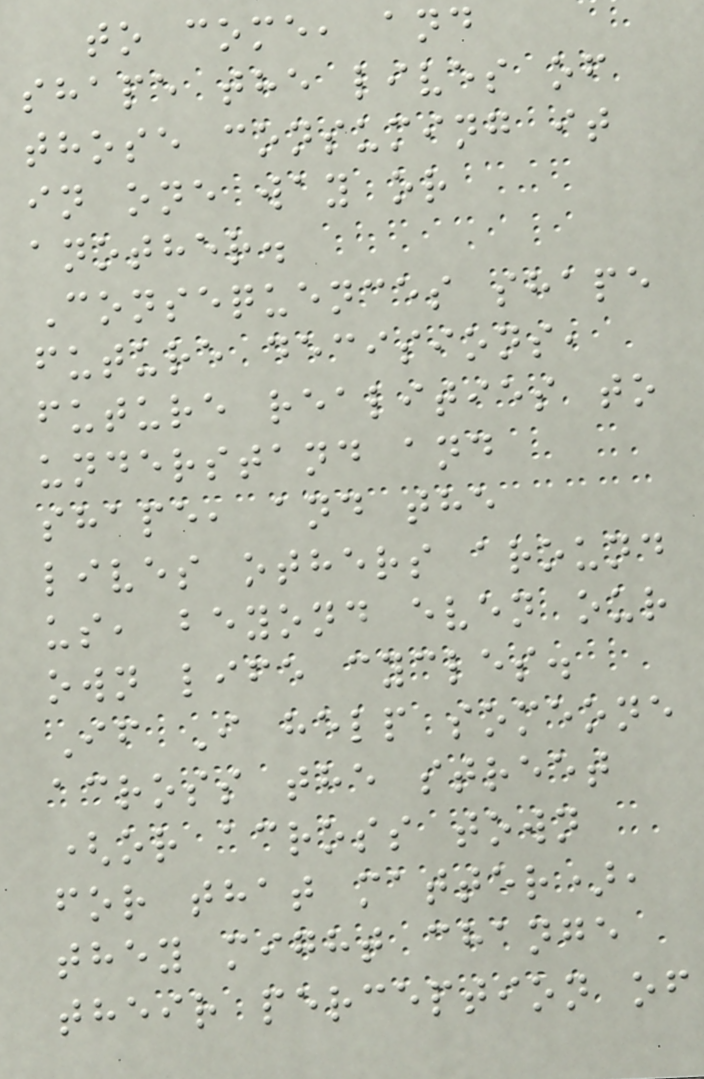to come, and
shape the lives of
those consuming it
in one way or
another.
Consequences shape
future decisions,
future realities to
understand and
shape, and the
lives others around
us, beyond even our
own life cycles.
If I help someone
across the street
(or across town
for that matter),
they might change
their perception of
